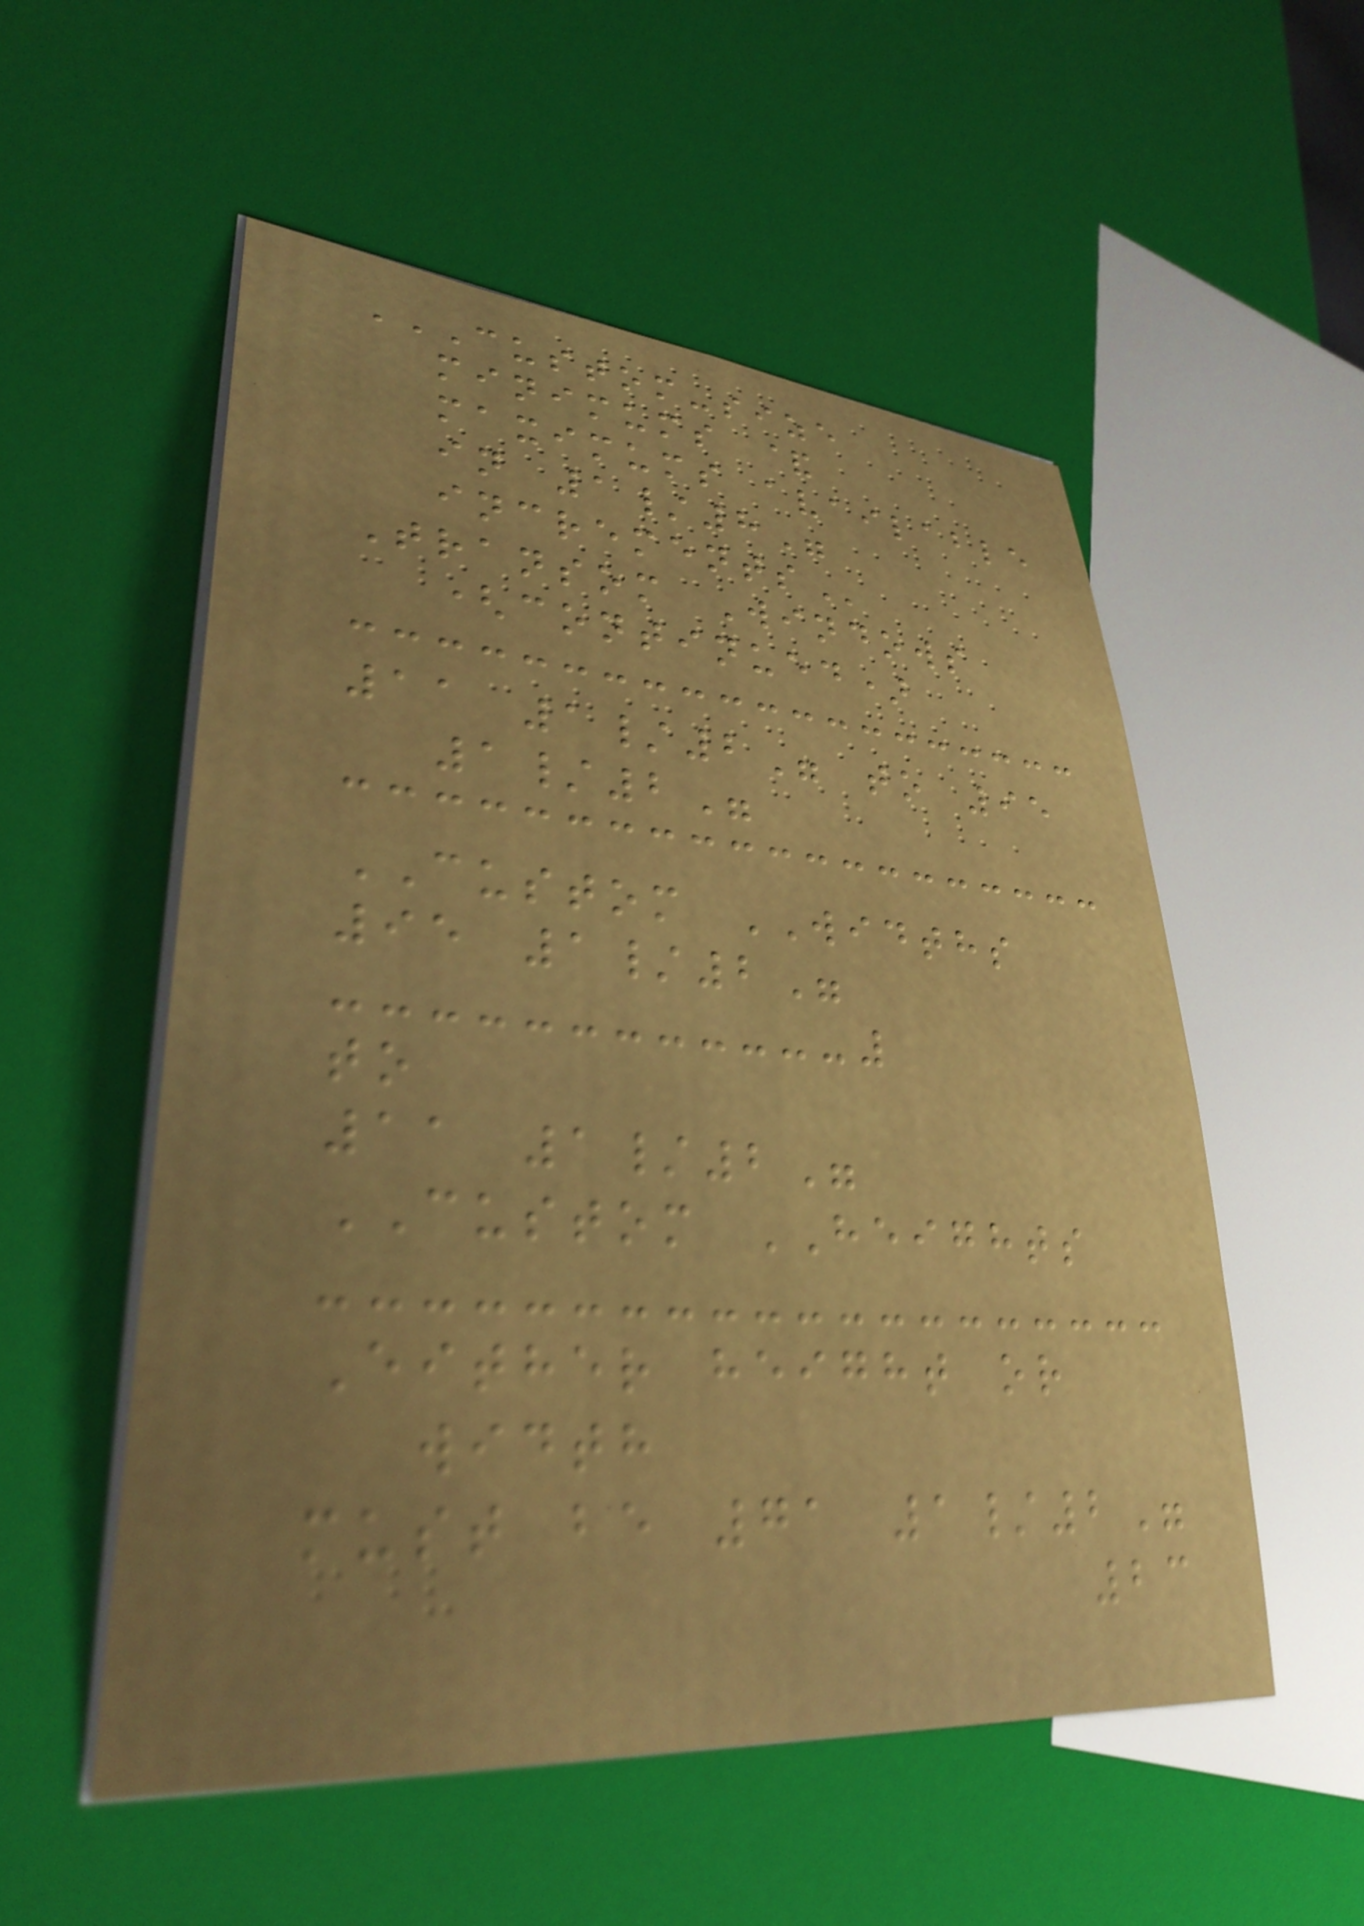CUSTOM-SIZE
MINIMUMS &
MAXIMUMS AVAILABLE
IN 1/8"
INCREMENTS
Transom Windows
(continued)
11 1/2" to 95
1/2"
CUSTOM WIDTHS
95 1/2"
to
11 1/2"
CUSTOM HEIGHTS
Either height or
width
must be 71 1/2"
23
